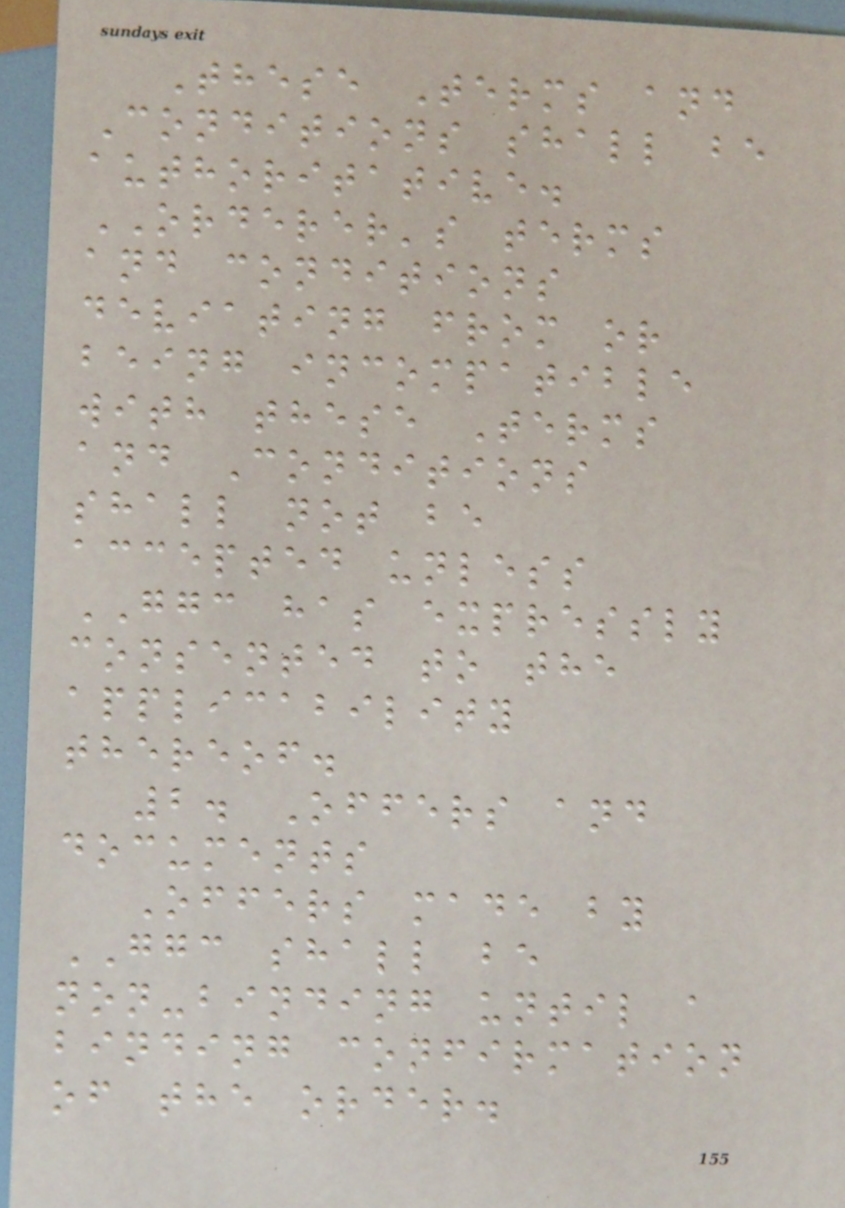These Terms and
Conditions shall be
authoritative.
ORDERER's terms
and conditions
deviating from or
being incompatible
with these Terms
and Conditions
shall not be
accepted unless
GGC has expressly
consented to the
applicability
thereof.
2. Offers and
documents
Offers made by
GGC shall be
non-binding until a
binding confirmation
of the order.
